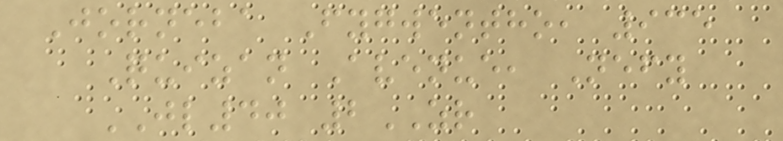Jorneba Fygwentho, 935
Quizan Avenue, Nefy
JL40 2ZR
